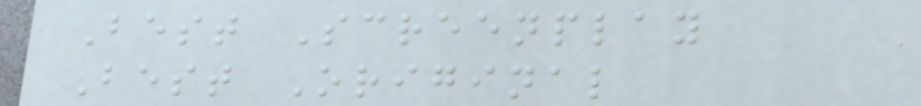Best Screenplay
Best Original
